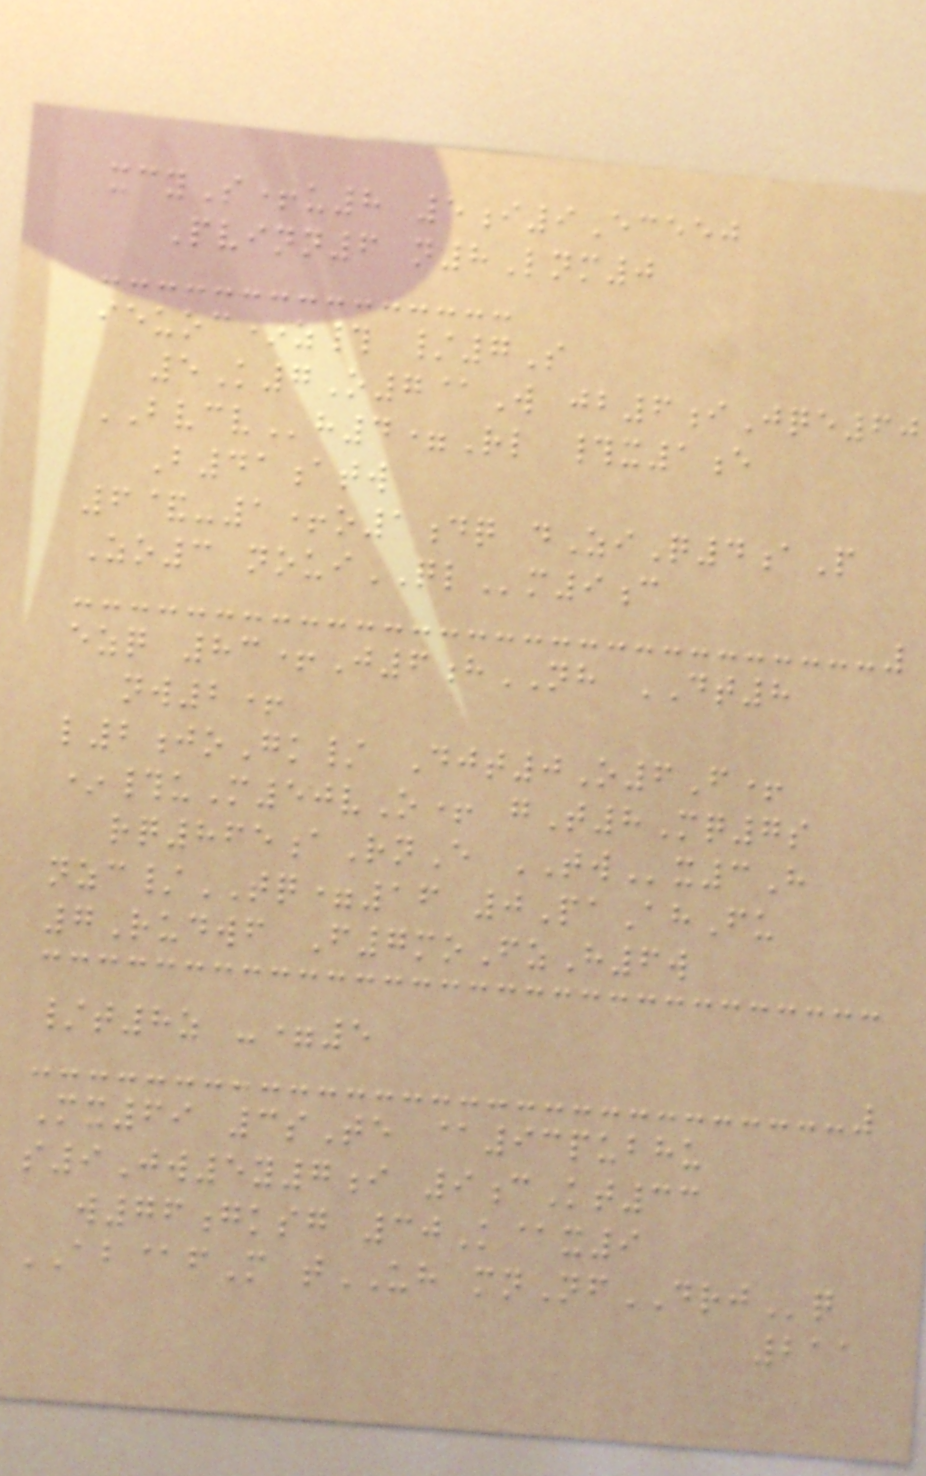xcyS+u8 5i9Eceej
Pvinn6 n8Lnm0
ieuoc*z# /7S
5K7O7@W jb6iJqe60
BVCVh4=Rl #x1e
B41atw
6&-1+o1dq dZiQ4aP
Zo3 nouiQLm9c
ezq 83+J6hNH DT8
nw2+
l2joGk/ Djt0O6F+
*#uM50vO+ gT8Mq7s
rq865aRnE TWx3H
nzc/TQ=16 0PaAhFu
7Rudwf F7moFzH6w
/t8z -=5
Mx69 3sTe @93pubhu
s9Jw5y7i 9cKt33
w76gksg 30K@x9
AB@fM tUH mnNfDRJq
211
